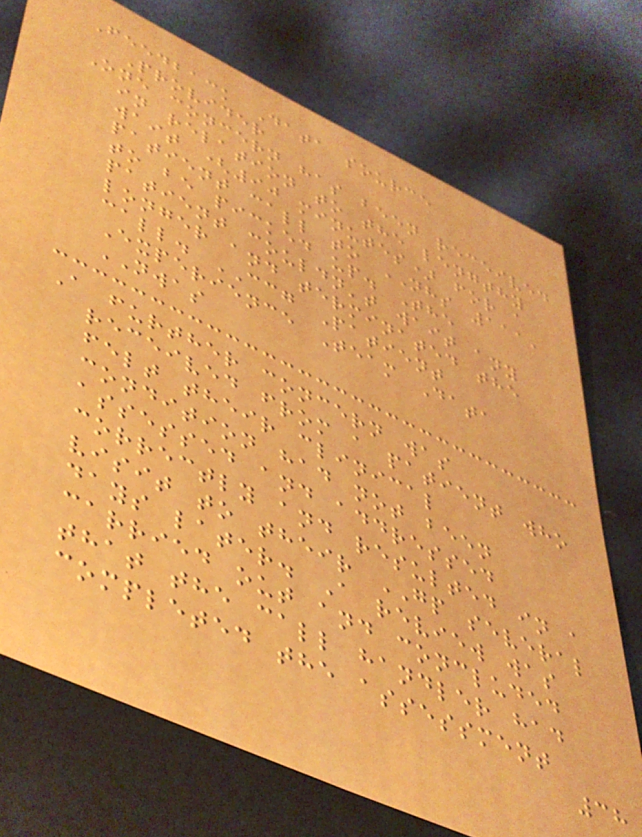Feedback Data source
Provider
One concern has been received
in relation to the lengthy
wait (90 minutes) for a
patient call to NHS 111,
to be picked up. The
patient couldn't wait any
longer and terminated the
call. CCG Patient
Experience Team Data
NWAS
A further concern was
received from a patient who
felt their clinical
condition had not been
assessed and addressed
correctly and resulted in a
visit to their GP several
days later. A review was
carried out and concluded
that the call handler had
completed the assessment
38
